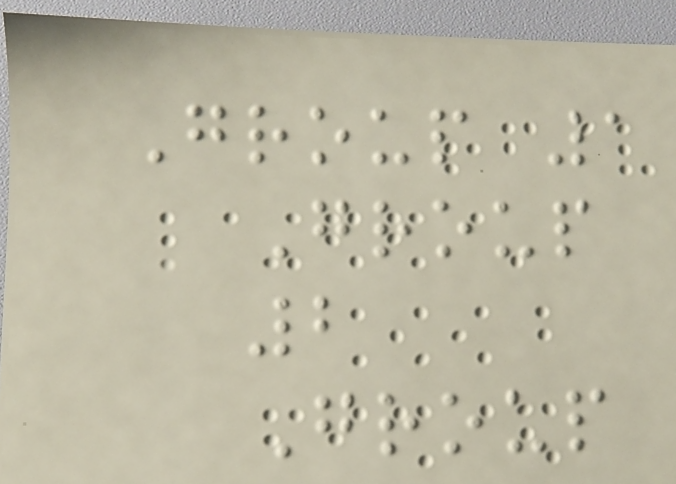Group 1
Group
2
Group
